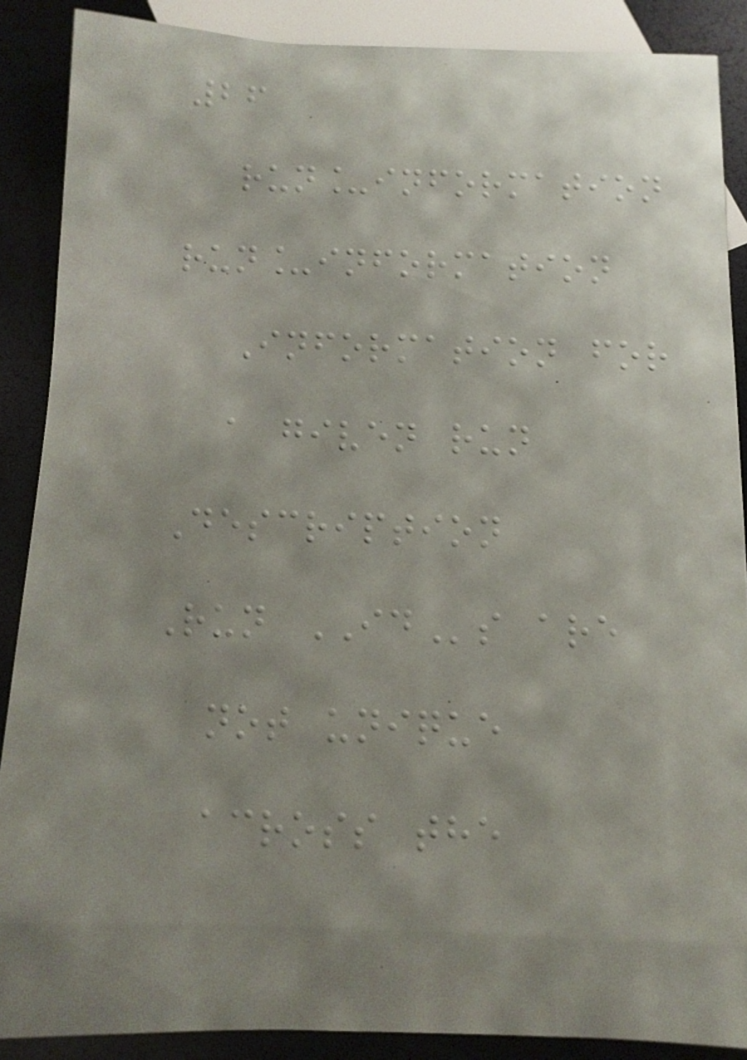26
run_information
run_information
Information for
a given run
Description
Run IDs are
not unique
across the
